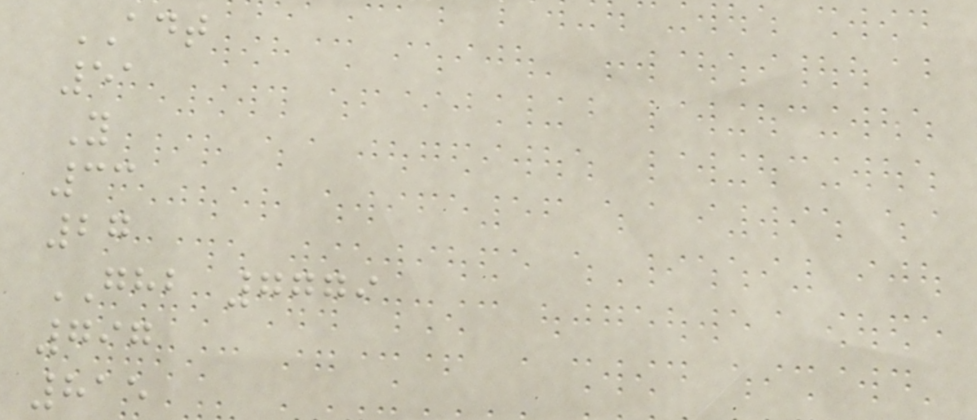ADT
51
Y
33
27
GHB 7779
797
815
